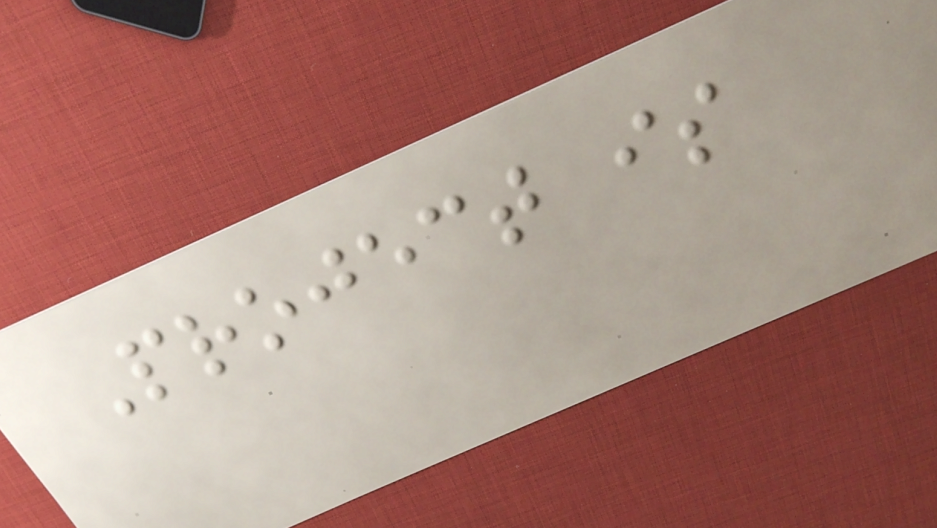Project is
